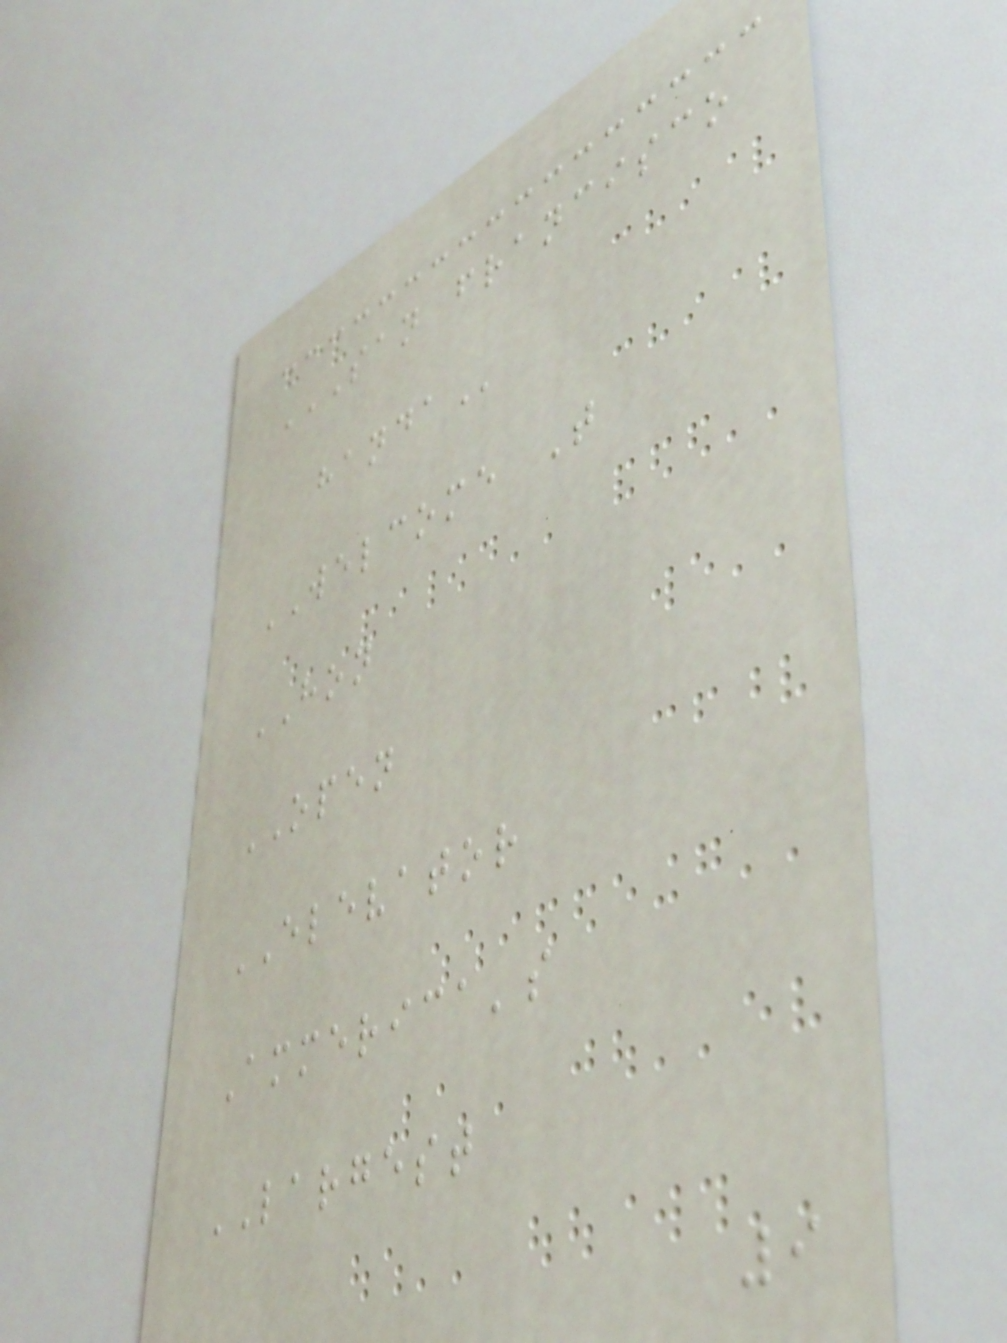SAN FRANCISCO
HANDA
WELCOME T
HON
OPEN
ELEVATOR
Ammerica's
LARGEST
9
